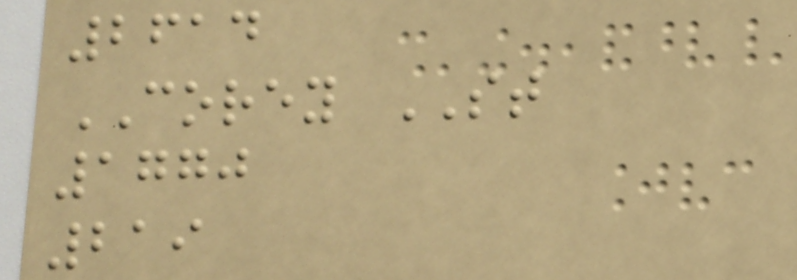2614
COREY ST
1770
219
